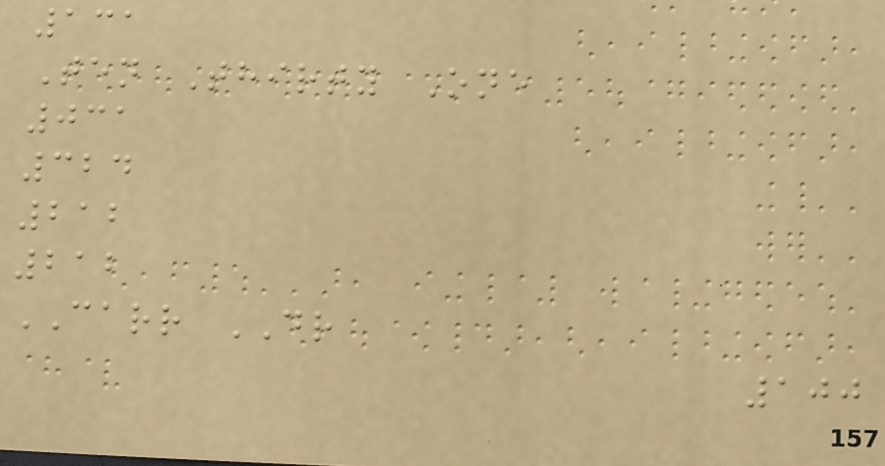131
Ten Thirty One
031
324
212
212
CARR DR
100
